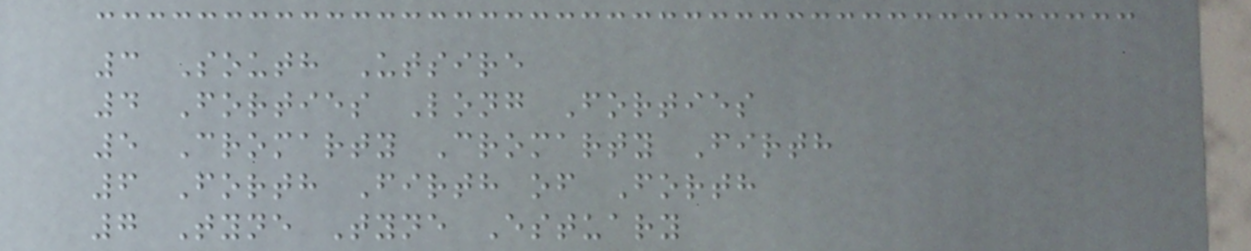3 South Utsire
4 Forties Long Forties
5 Cromarty Cromarty Firth
6 Forth Firth of Forth
7 Tyne Tyne Estuary
